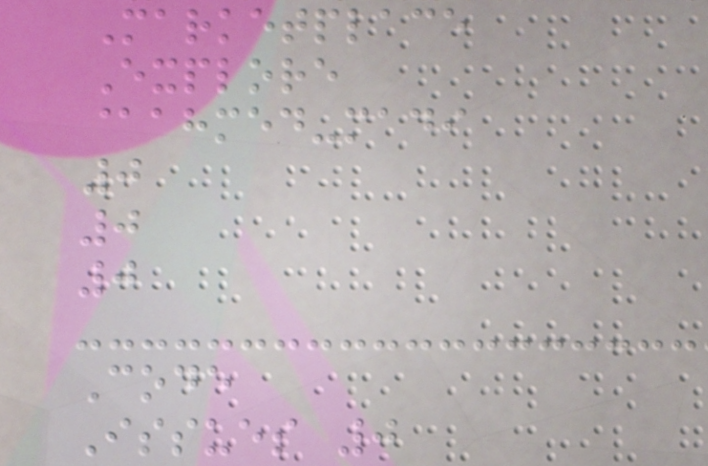Marketplace
Explore
@ahmed-madi
0
0
0
Code
Issues 0
